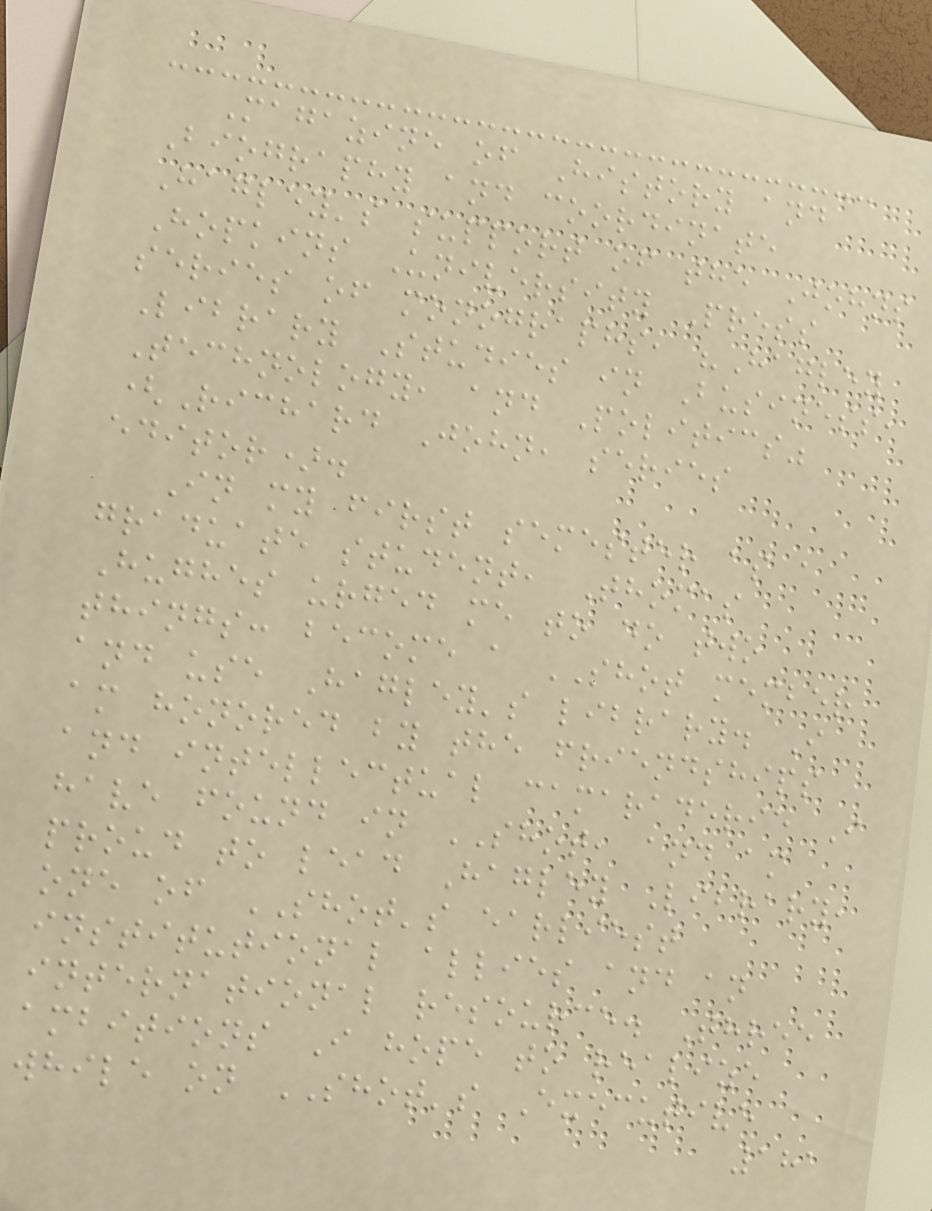Magazine of History and
Biography and coordinate
Hagley's support of the Johns
Hopkins University Press
series of monographs, "Hagley
Library Studies in Business,
Technology, and Politics"
(Richard John, series
editor).
In my first semester as a
graduate student, Thomas
Hughes urged me to do two
things: become a SHOT member
and use Hagley's library. I
am honored by the friendships
and intellectual camaraderie I
have found in SHOT, and am
proud to lead Hagley Library,
one of SHOT's earliest
institutional allies and an
international resource. Three
ambitions I hope to realize
while on SHOT's Executive
181
